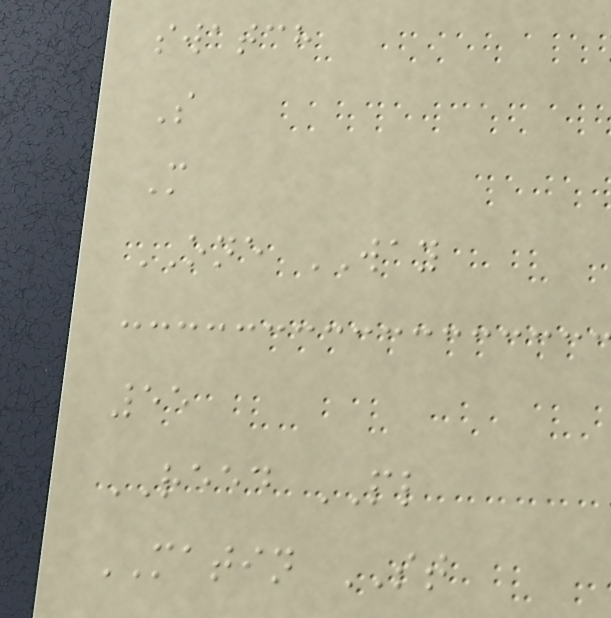swatch
S
M
ONE WAY
55
REED PL
MATIN ST
